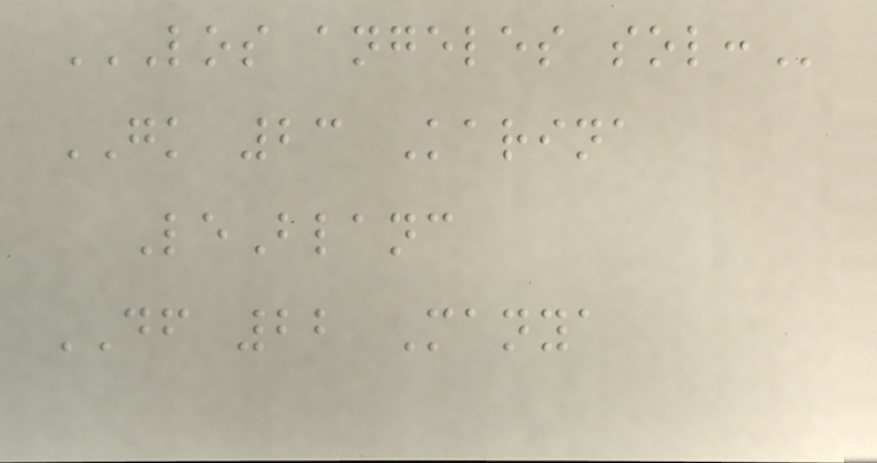LOS ANGELES SOL:
GK 23 Karina
LeBlanc
DF 22 Manya
